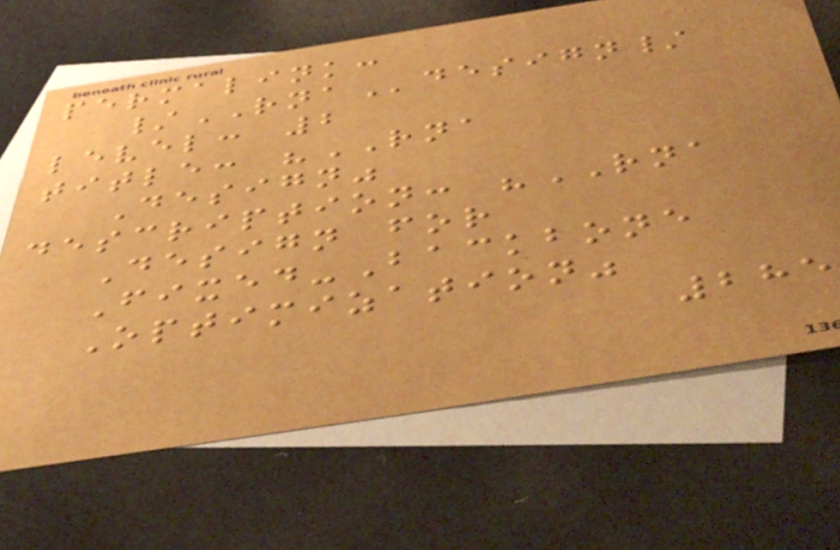permalink:
/RNAdesign/
level: 2
title: "RNA
Design"
description: "RNA
Design for
Fixed-Backbone
Optimization"
285
